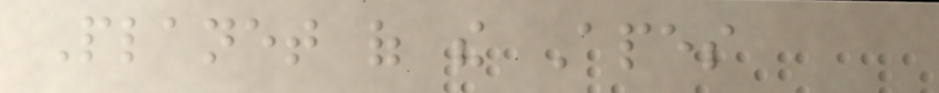Planet of the Apes
